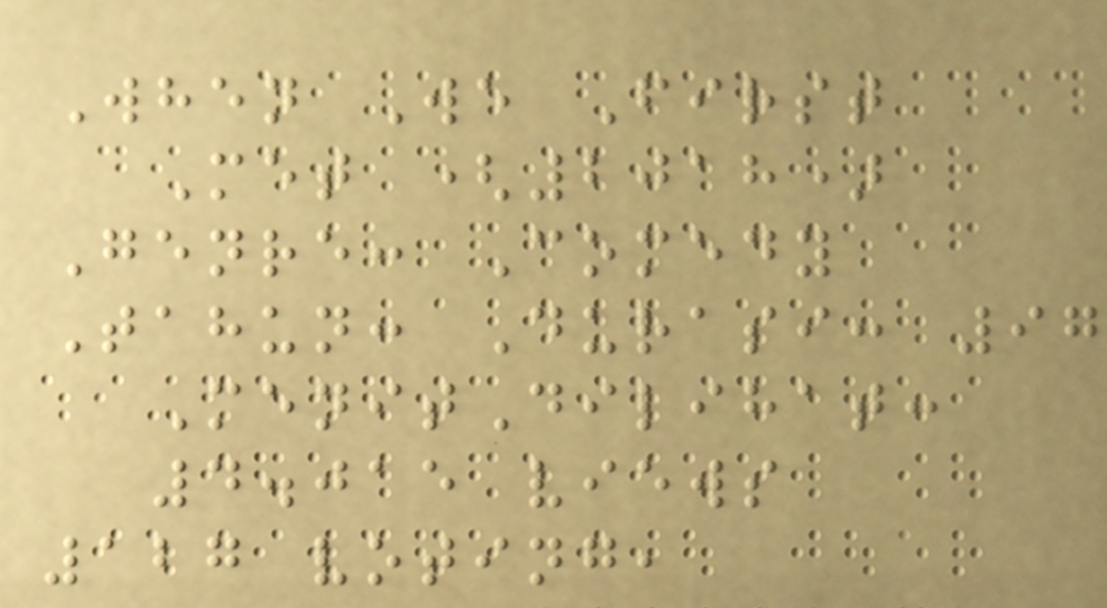When We First
Met (2018)
Genre: Comedy
Tahun: Durasi: 97
MenitDilihat:
4.015 views
127 voting,
